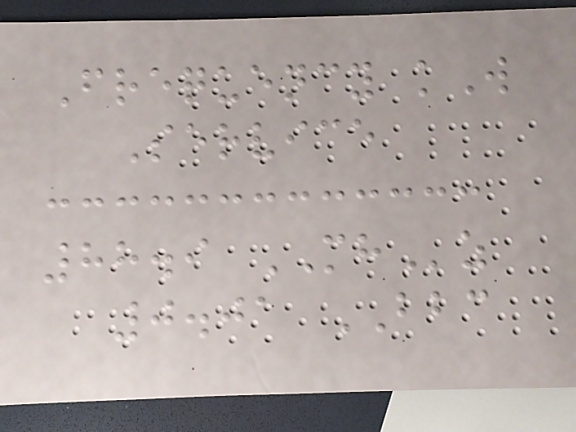Frequency kW
Service
88.9 MHz
0.01 BBC
